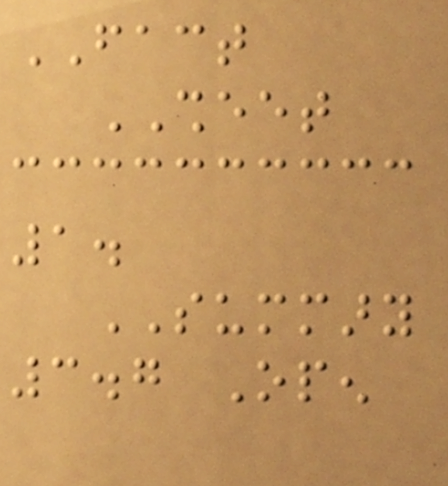FACT
SHEET
1.
SUMMARY
3.7 Open
